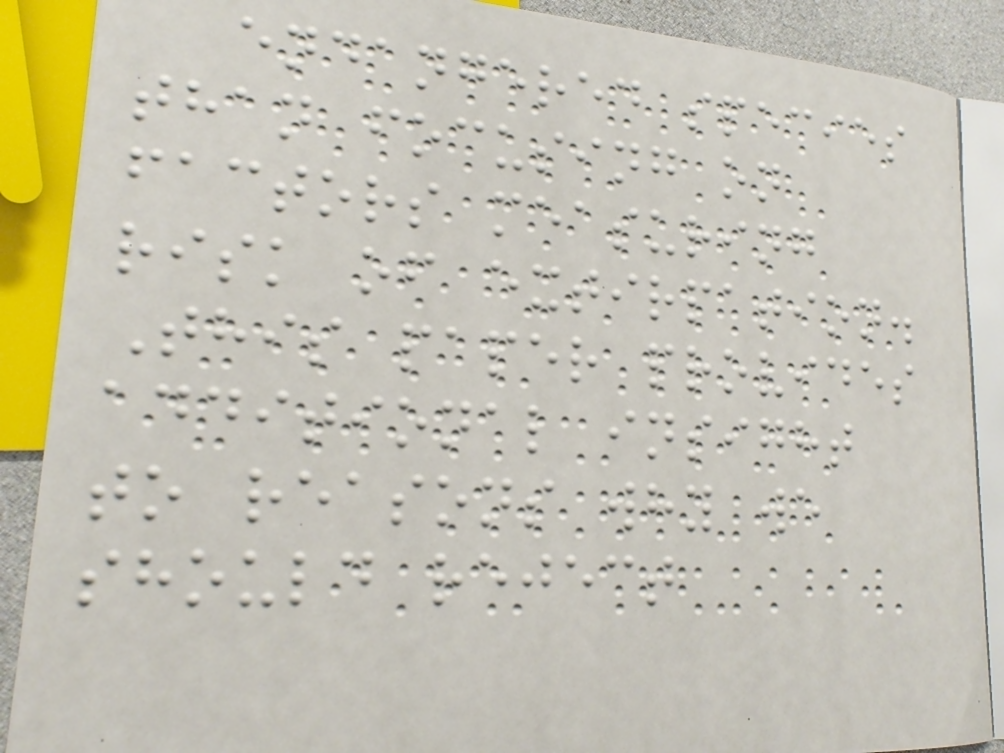endangered species
than focusing on
factors measuring
risk of extirpation.
This paper provides
additional insight
to reasons why we
should reject
